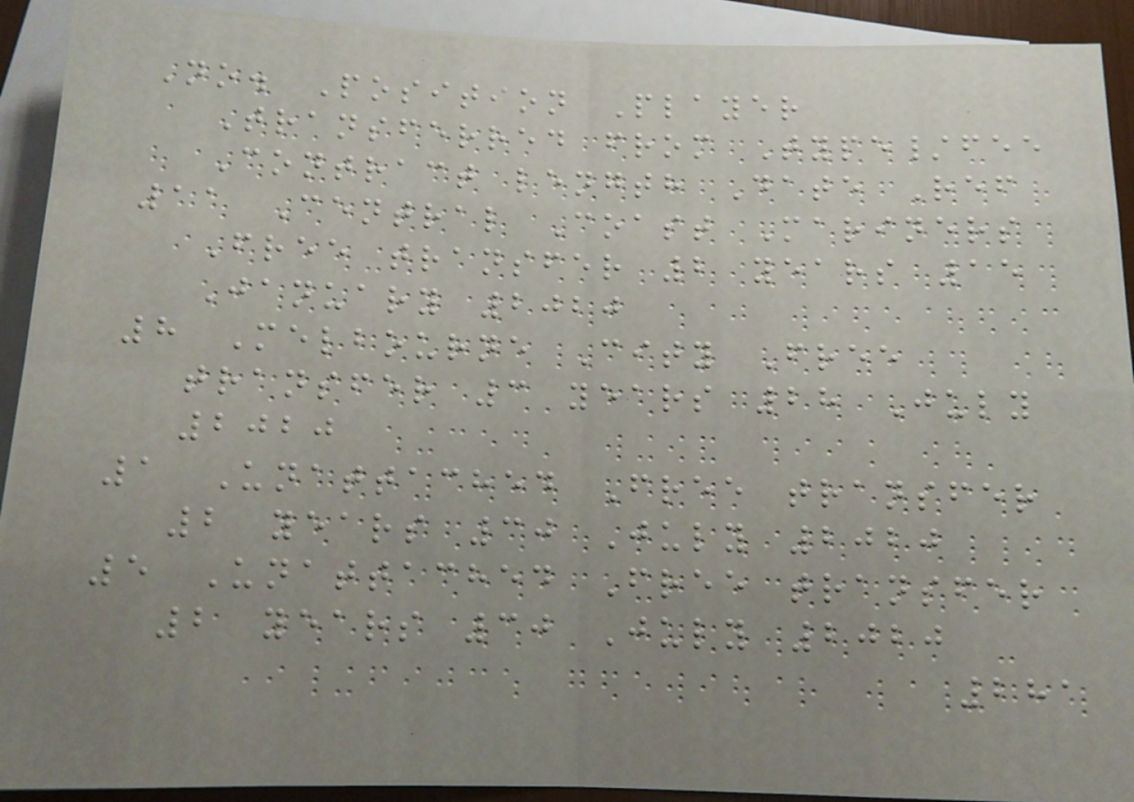No. Position Player
Transferred from Type/fee
Contract length Date Ref
11 Central Coast Mariners
Free transfer 2 years 15
January 2020
8 Melbourne City Free
transfer 3 years 28 July
2020
1 Unattached Free transfer
2 years 30 July 2020
5 Unattached Free transfer
2 years 30 July 2020
281
